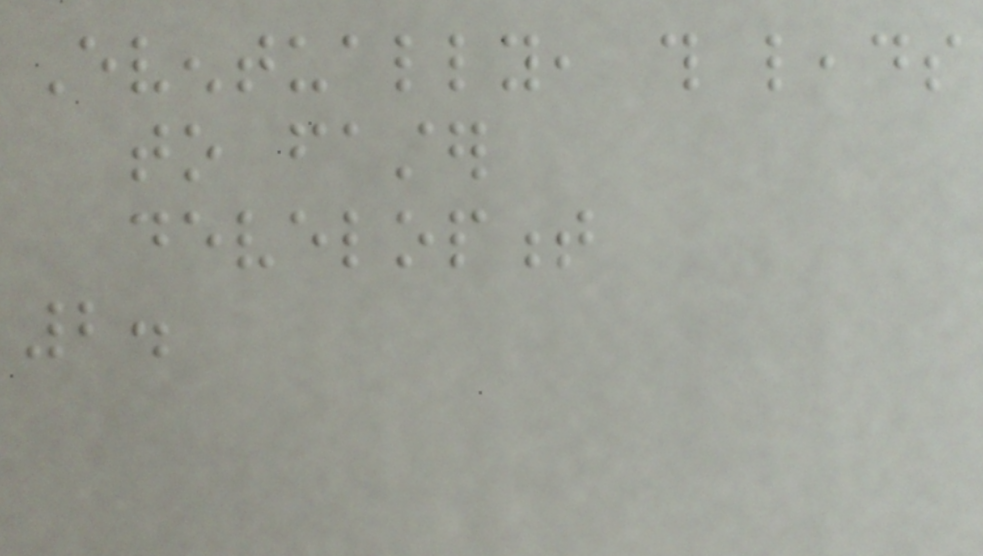Eventually, this leads
to faster
development
2.
